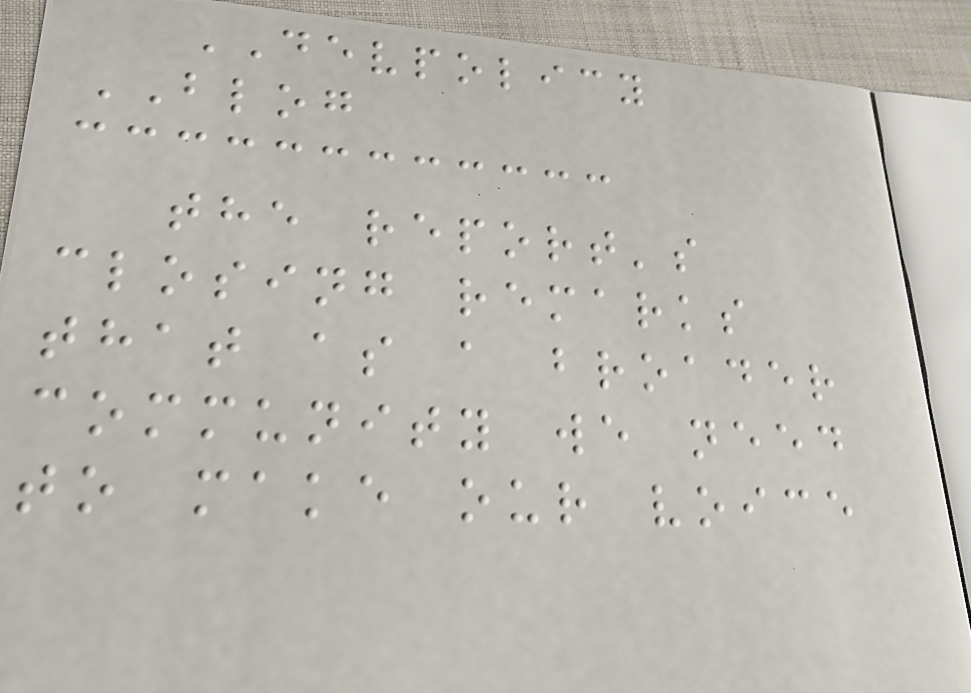DEVPOLICY
BLOG
the report's
closing remarks
that as a broader
community we need
to make our voice
